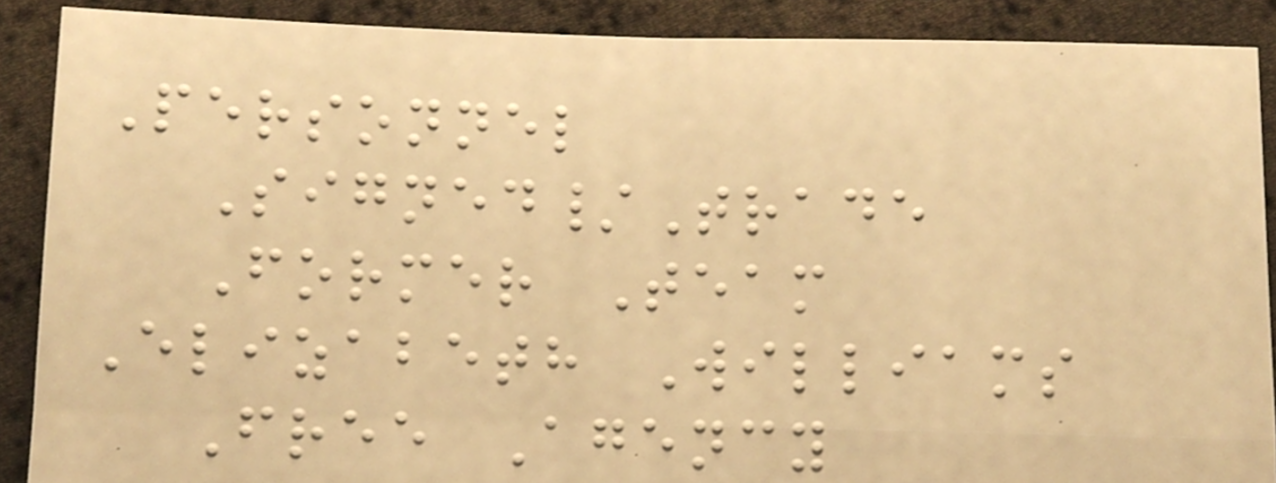Personnel
Signed/Trade
Former Team
Elizabeth Williams
Free Agency
